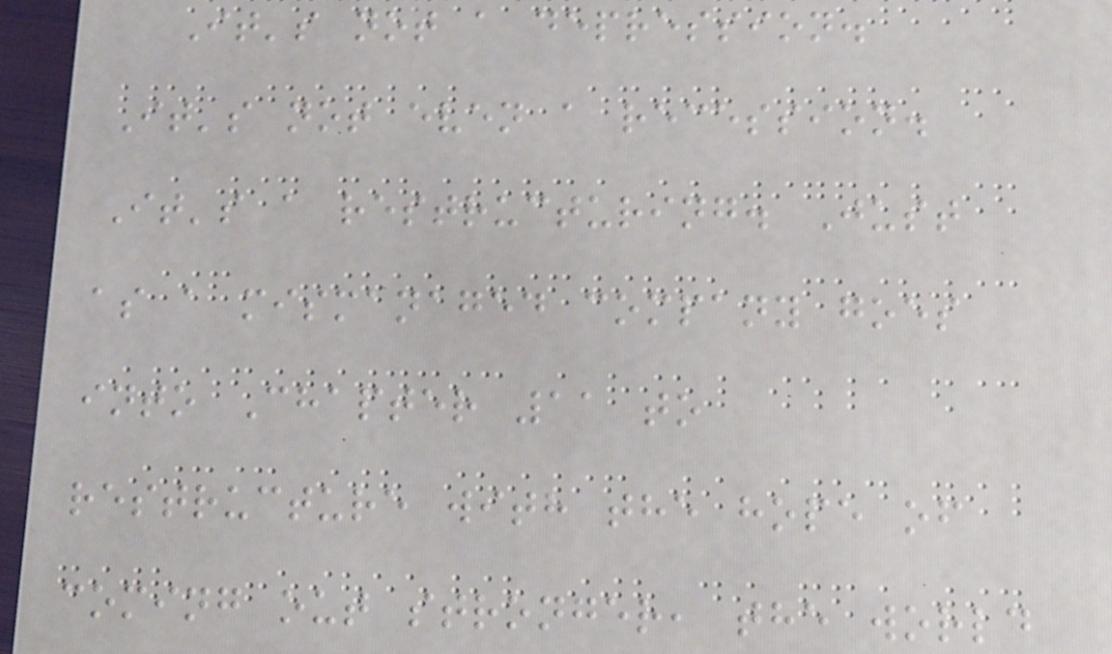It's not a depression.
It's not even a recession.
It's a restructuring. Just
as a mismanaged company goes
into Chapter 11 to
restructure with the hope of
coming out stronger, the world
